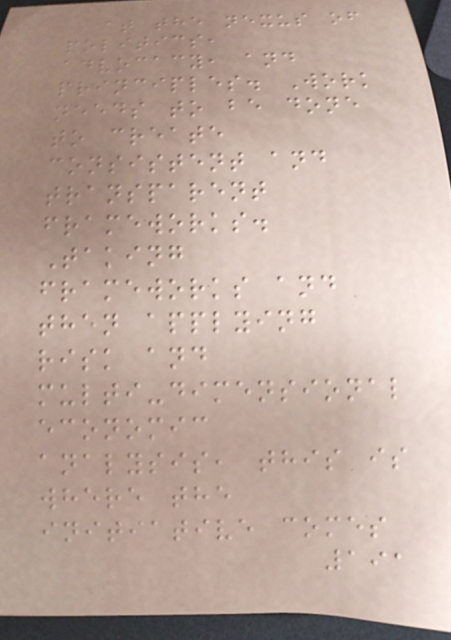at the nexus of
politics,
advocacy, and
principles. Work
needs to be done
to create
consistent and
transparent
frameworks.
Taking
frameworks and
then applying
risk and
multi-dimensional
economic
analysis, this is
where the
initiative comes
191
